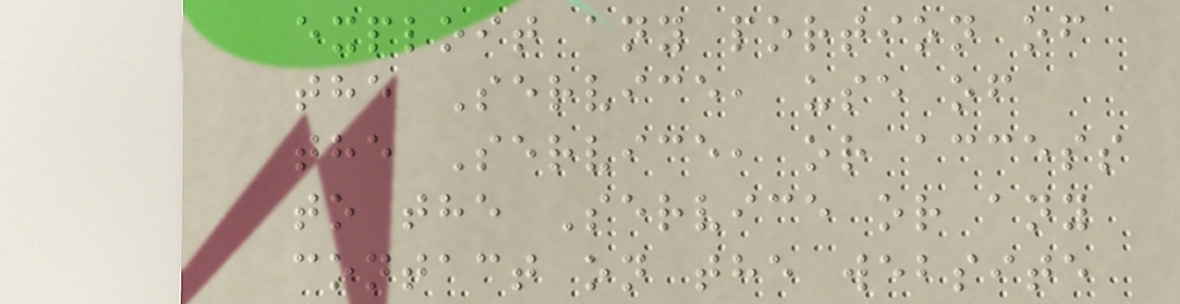exploit any portion of
the Service, use of
the Service, or access
to the Service or any
contact on the website
